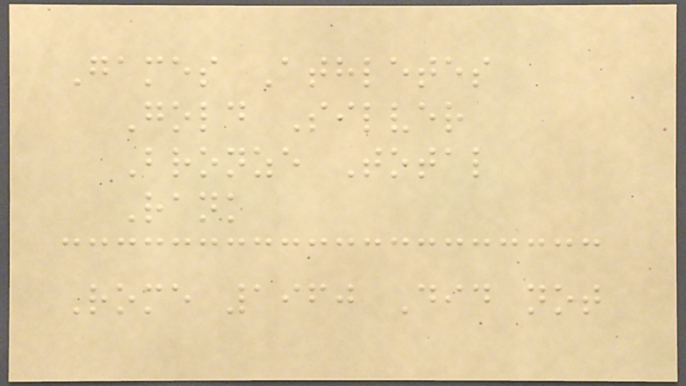Games Athletes
Gold Silver
Bronze Total
Rank
Rome 1960 Did not
